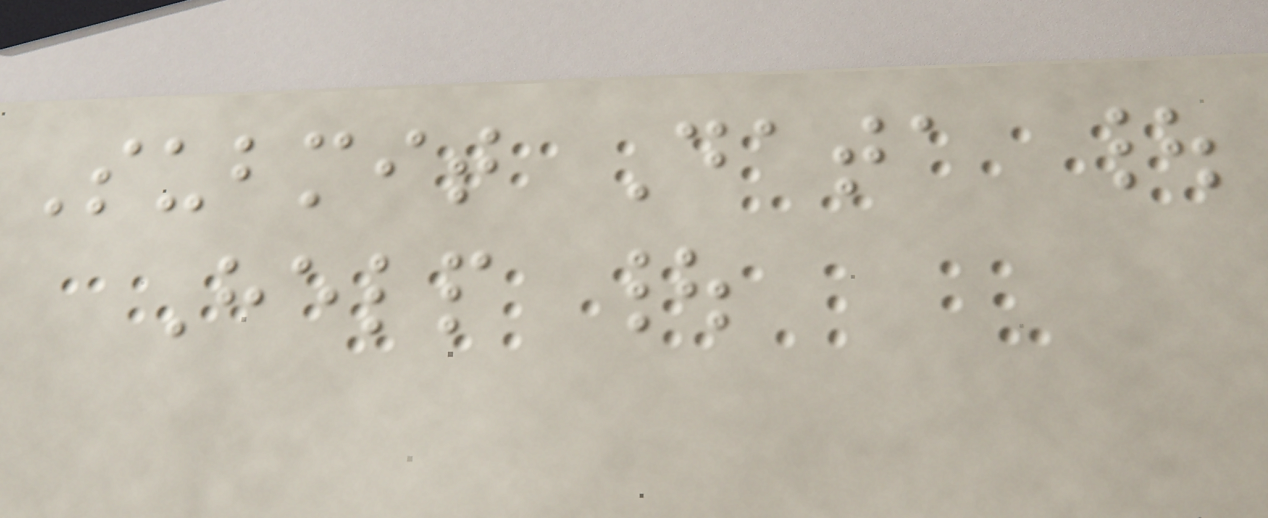Submit Data |
Help |
